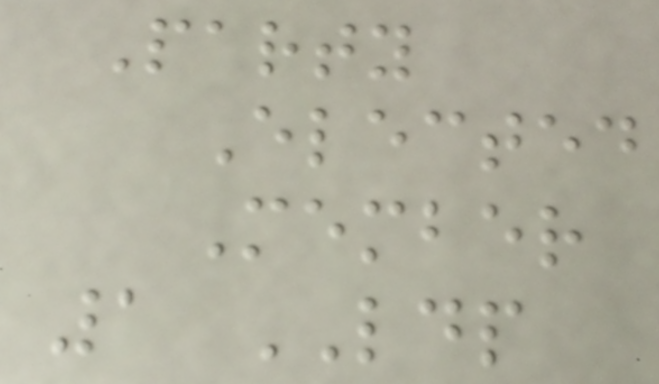Party
Elected
Member
1 LDP
